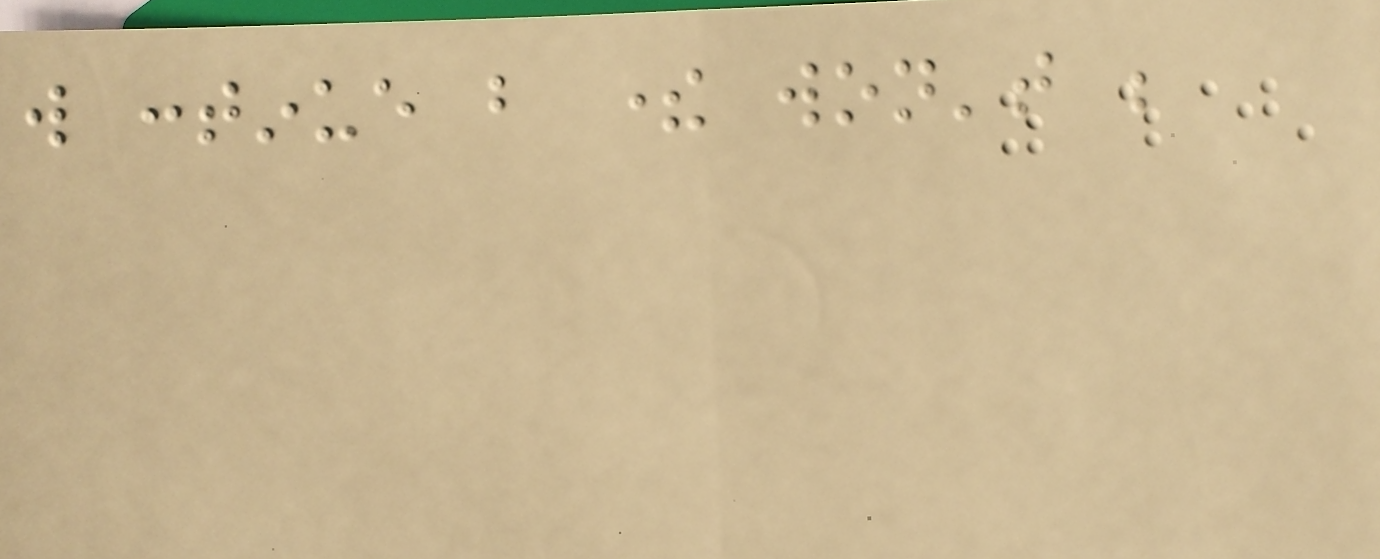will continue but there won't be
